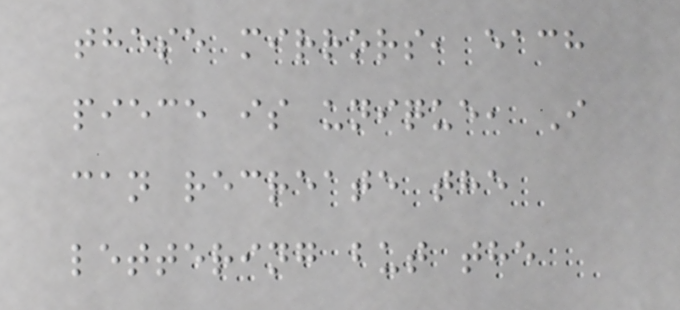these mirrors, each
piece is unique, I
can recreate the
lettering but the
